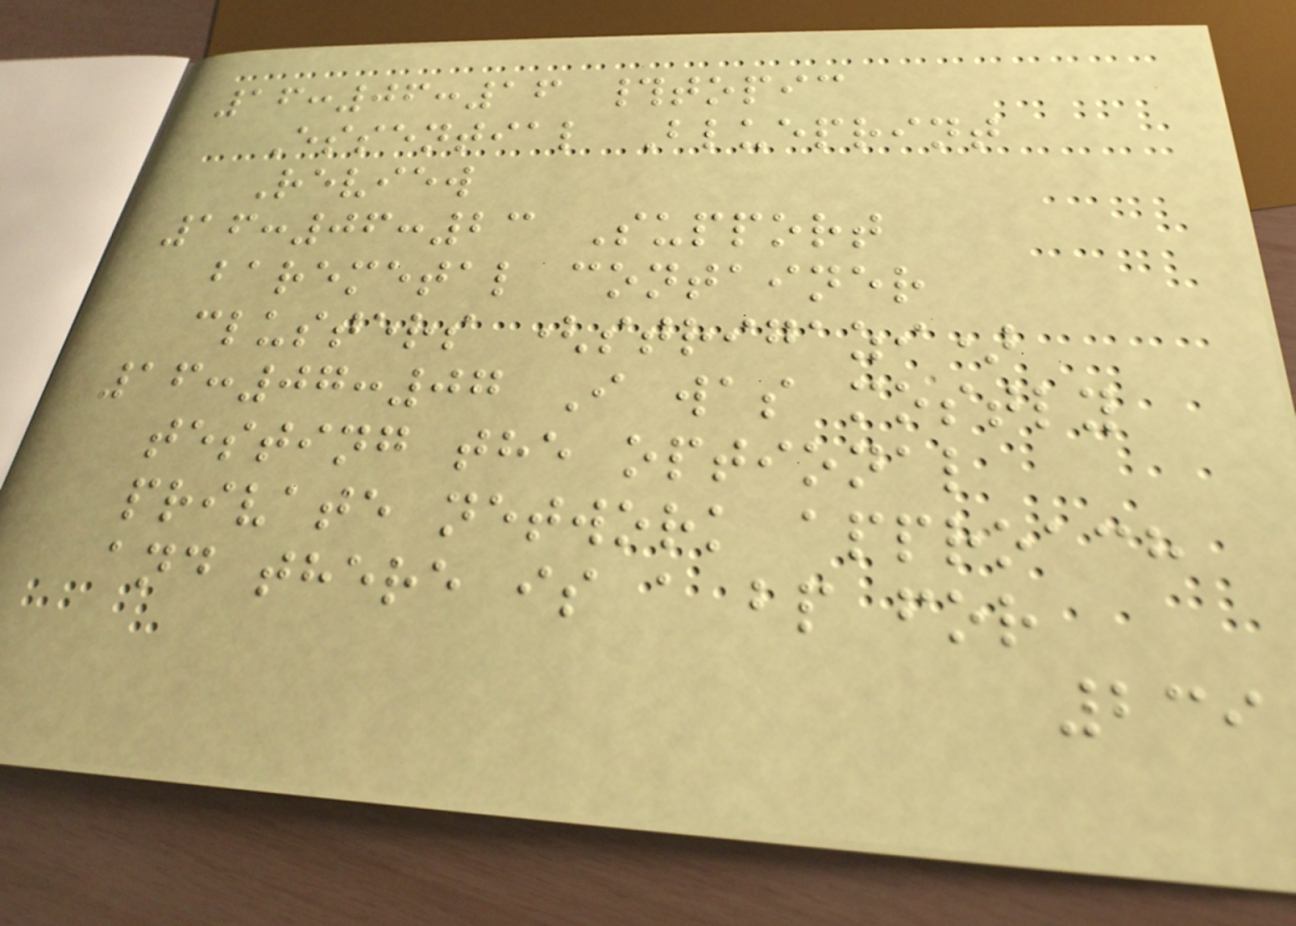16:06:16 #topic
Essential Blueprint
Review
16:06:23 Support
baremetal container
clusters (strigazi)
16:07:07 I was mostly
testing the optional
private network approach
and there is a bp for
239
